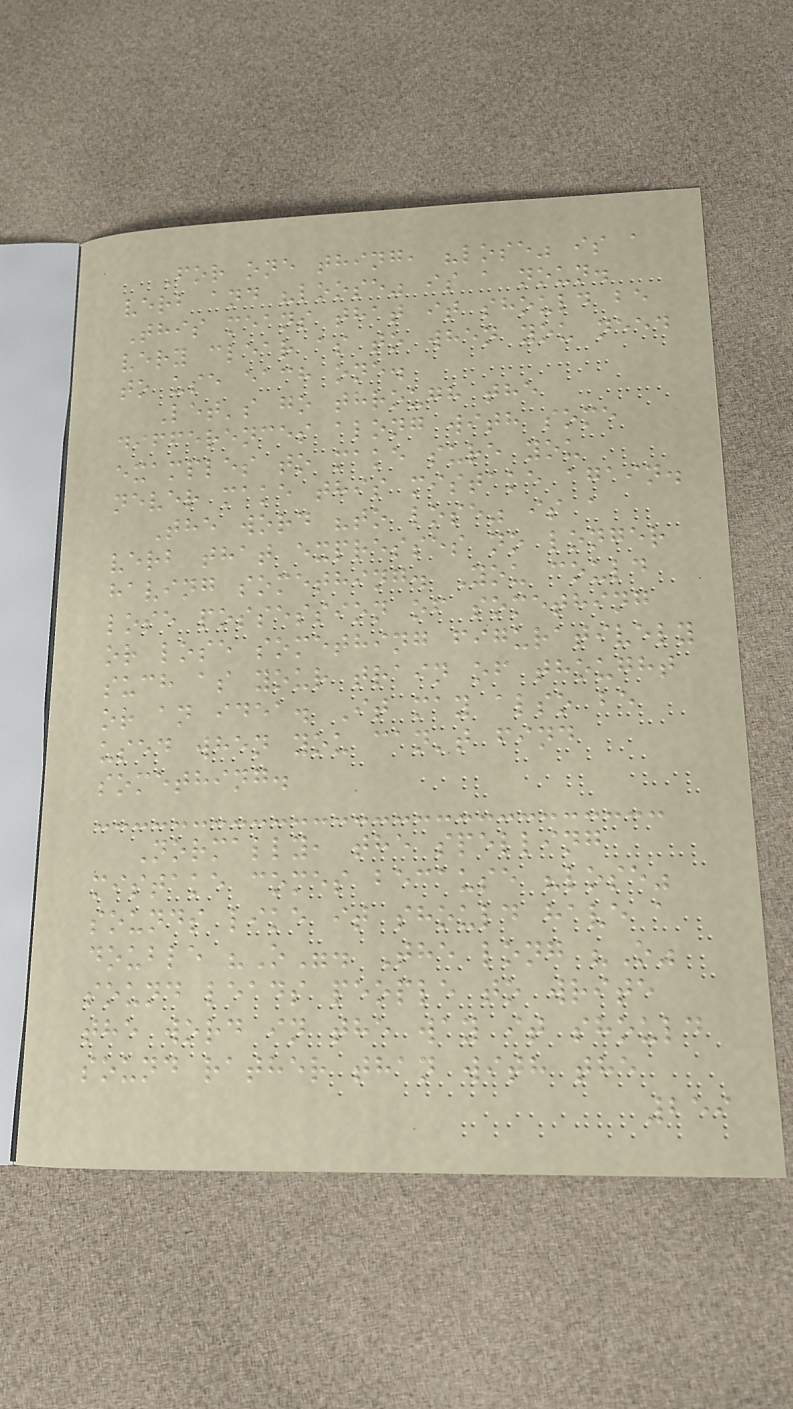For one thing, "lose" is a
verb and "loose" is a noun.
This means that it should be
very clear as to when you need
to use each one.
Let's go through the
differences along with some
examples to make sure you
never make this mistake again.
The word "to lose" is a
verb that expresses no longer
having something. You could
lose possession of something
or lose something figuratively
such as your train of thought
or an idea. It may also be
used when you can't find
something.
Normally, the spelling
mistake comes because "lose"
sounds like it should have a
double "O". The long "O"
sound leads people to write
the word in the way it should
sound rather than with the
259
